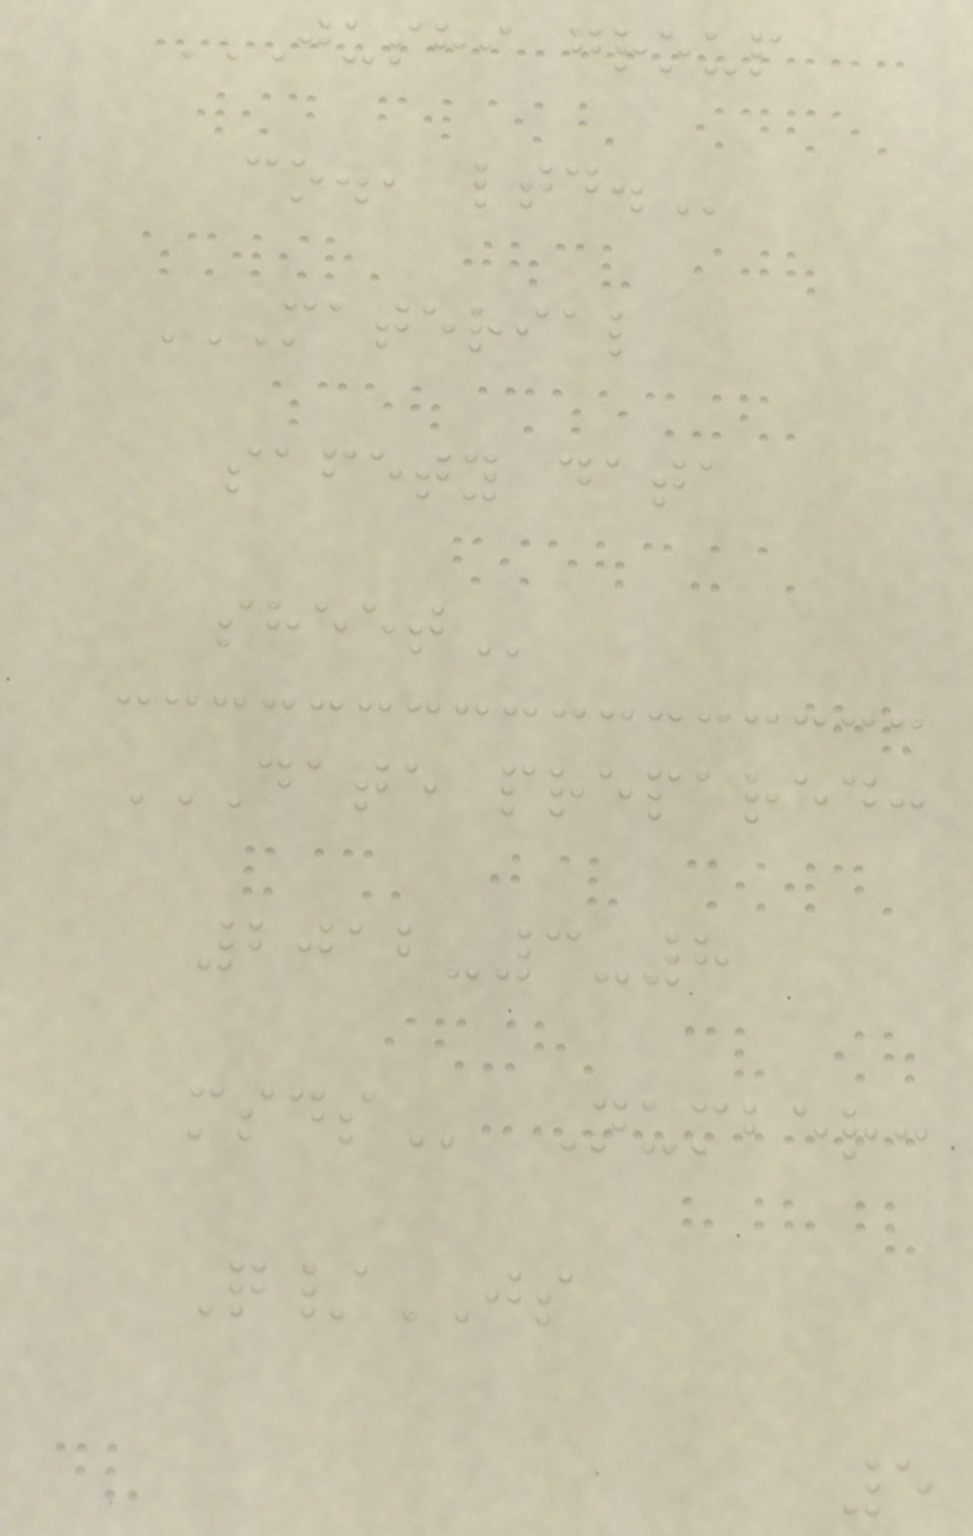JUSHI GROUP
CO., LTD.
MATERIAL
SAFETY DATA
SHEET
DATE PREPARED:
2012-3-8
MSDS Number:
Q/JS
5
